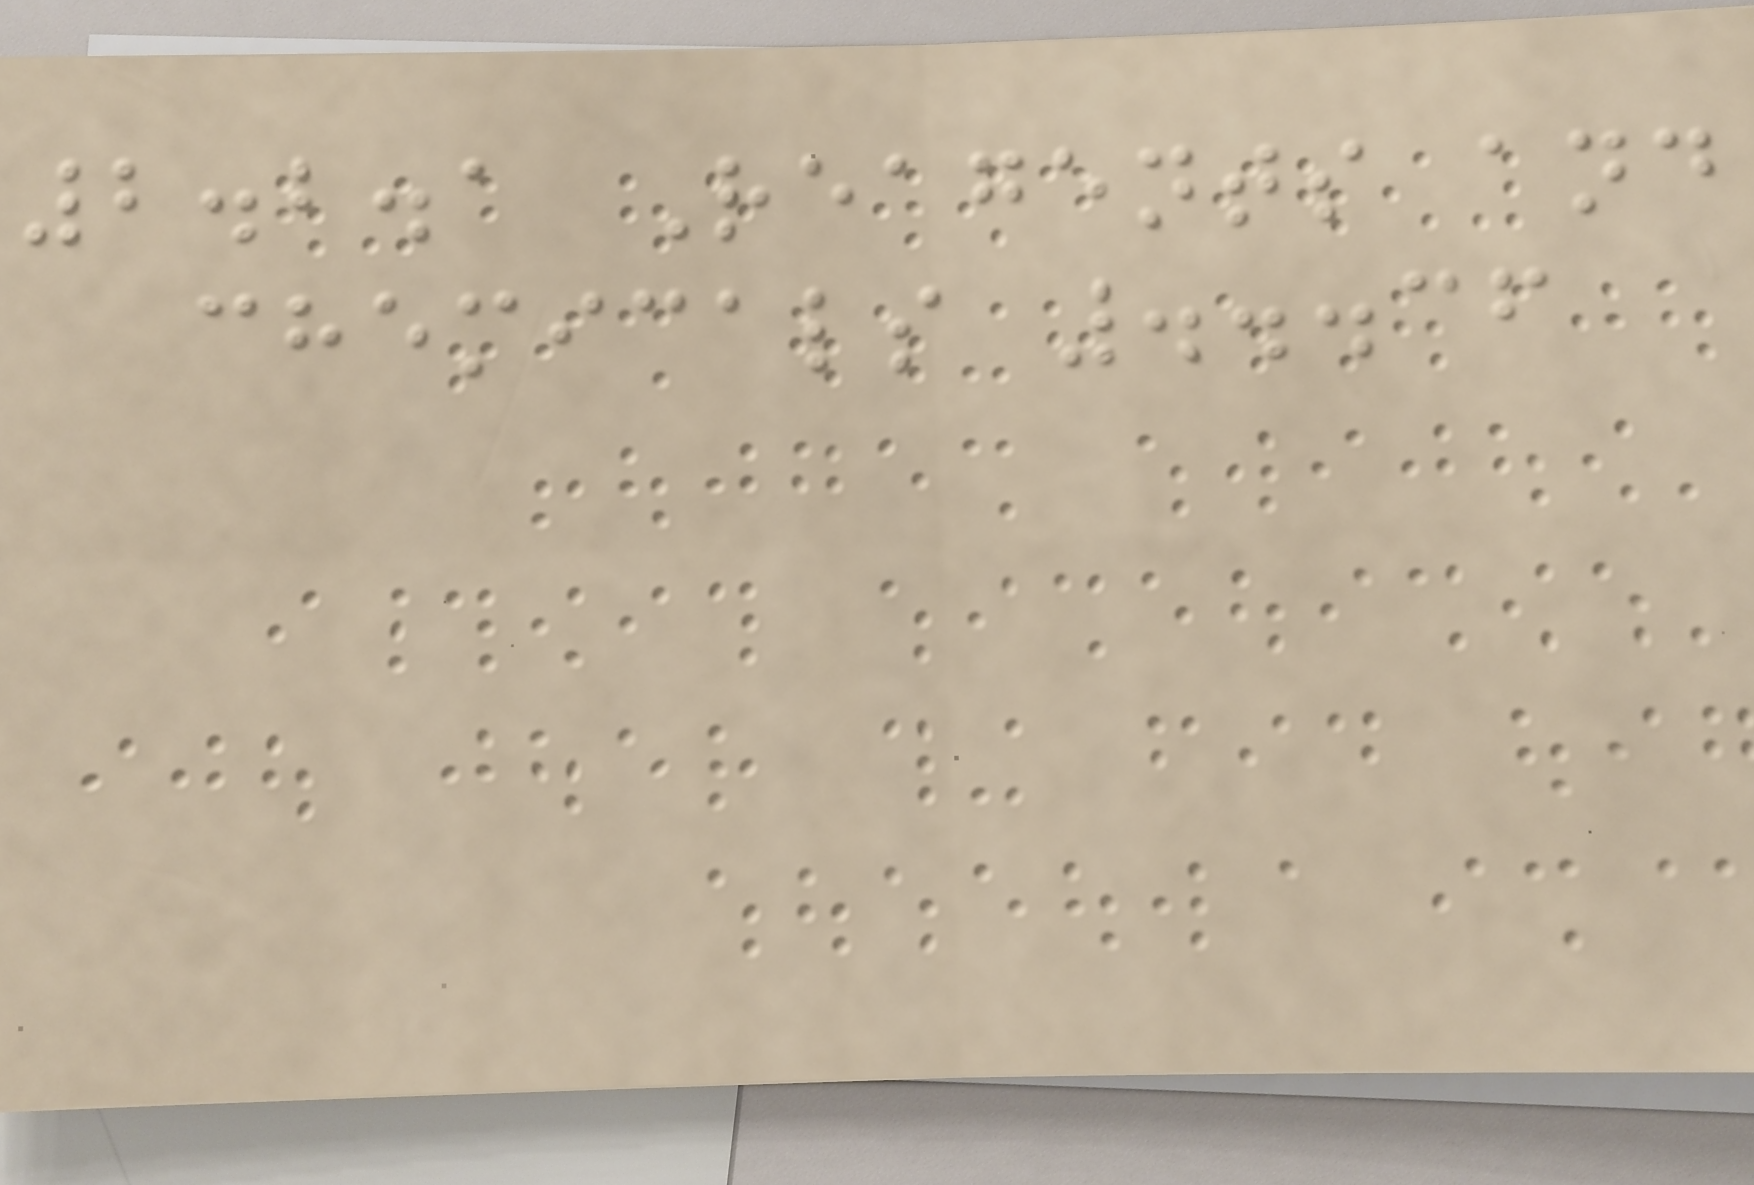2.2.1 Reagents and
chemicals ...36
